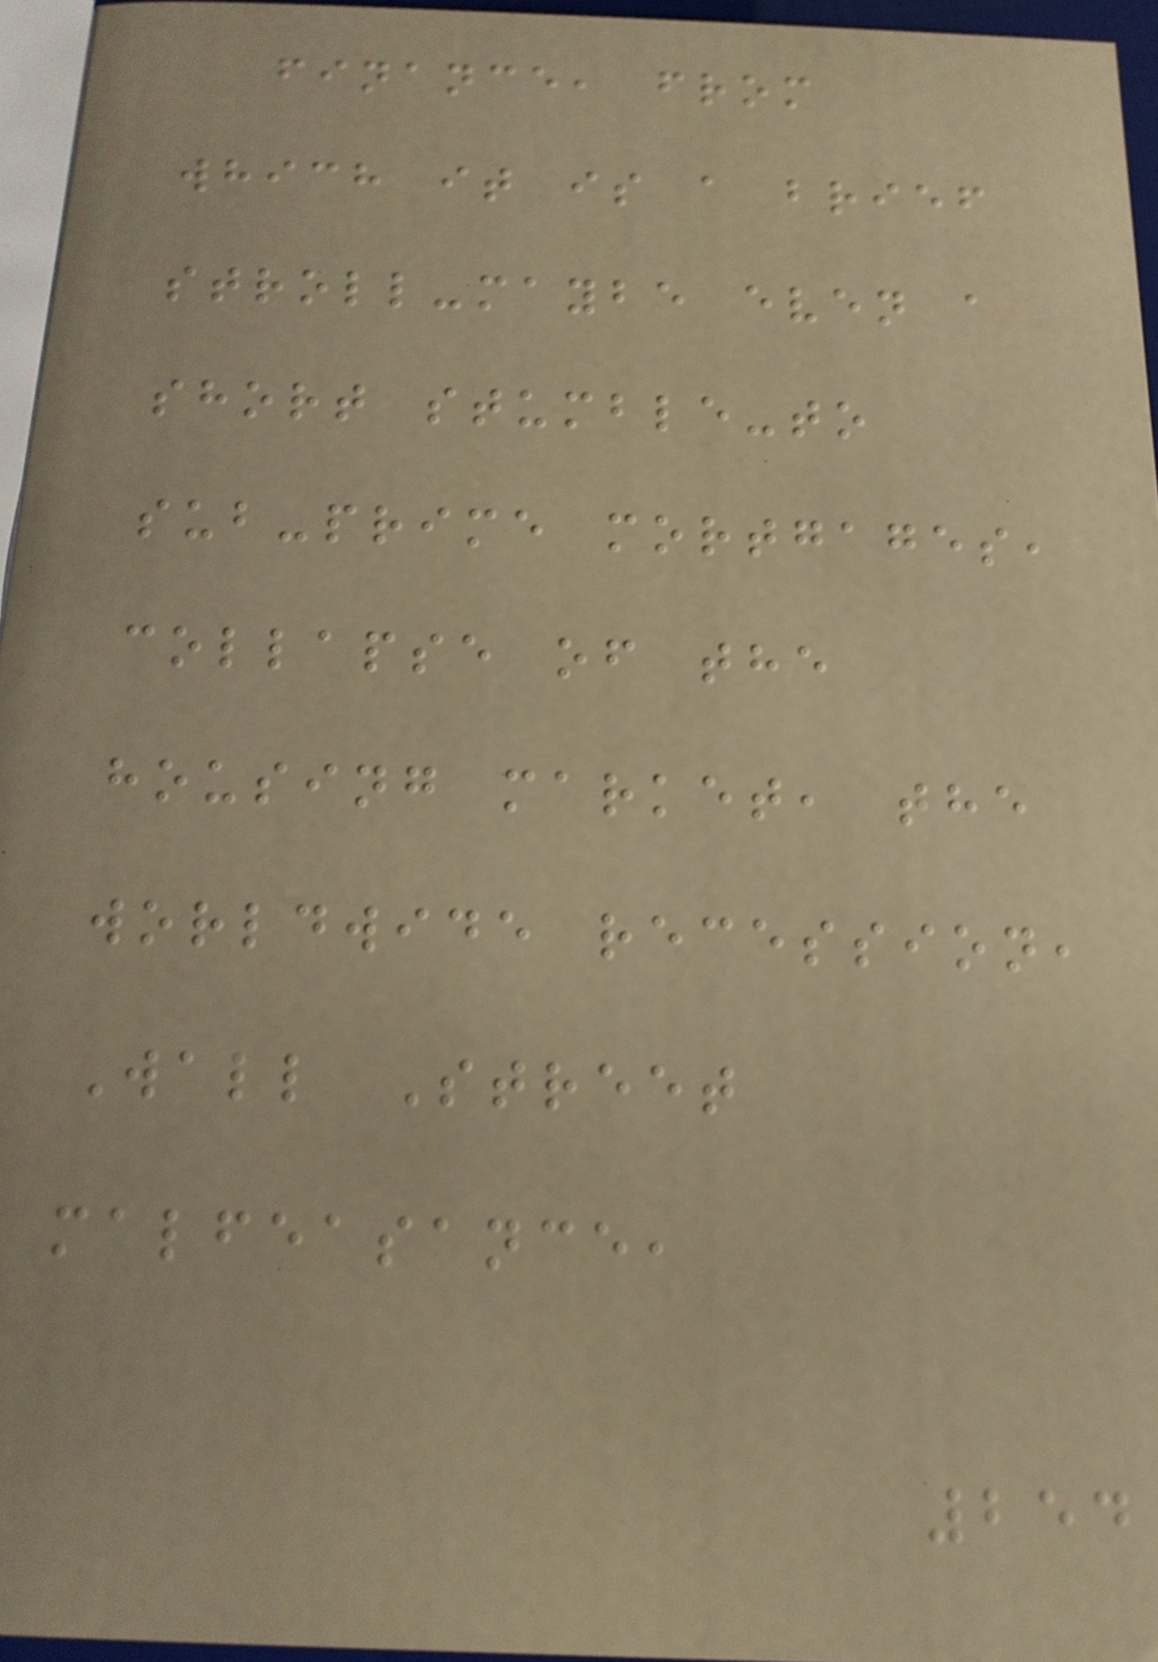finance, from
which it is a brief
stroll-maybe even a
short stumble-to
sub-prime mortgages,
collapse of the
housing market, the
worldwide recession,
Wall Street
malfeasance,
254
